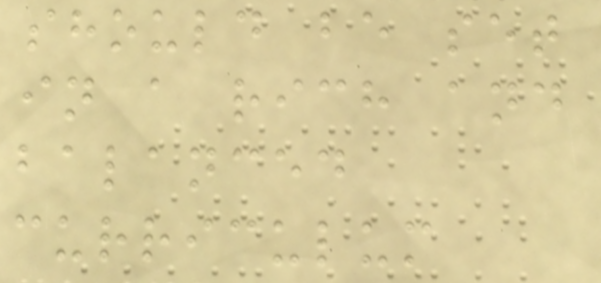should be set
in a rich and
balanced
curriculum
